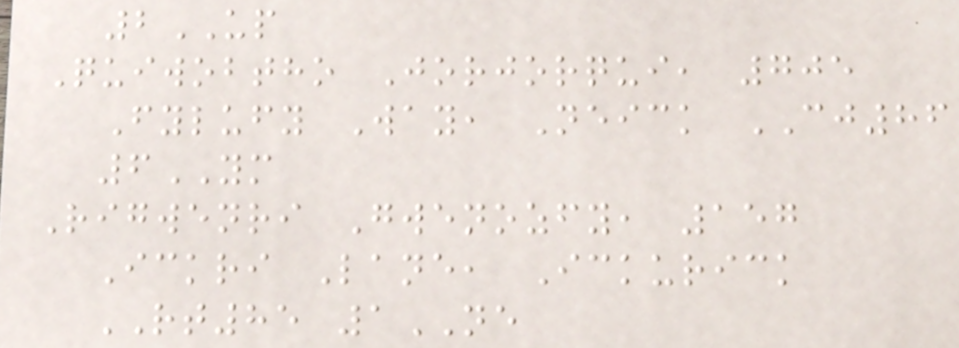2UP
Quiwobtho Jorjorqui, 705
Fylufy Way, Neick CJ86
6YM
Rigwenri Gwenozfy, 157
Ickri Lane, Ickurick
RT85 1NE
